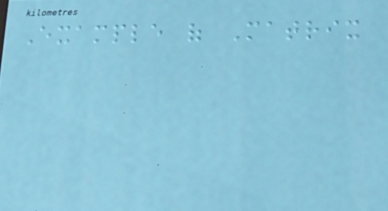Example of Matrix
